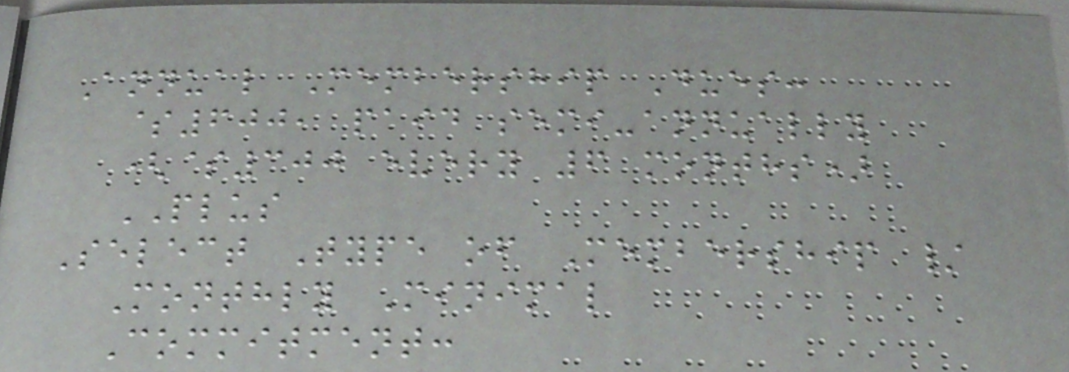Annual Membership Dues:
$600, paid semi-annually
($300 every 6 months)
PLUS
Select Type of Membership /
Monthly Minimal
Commitment:
